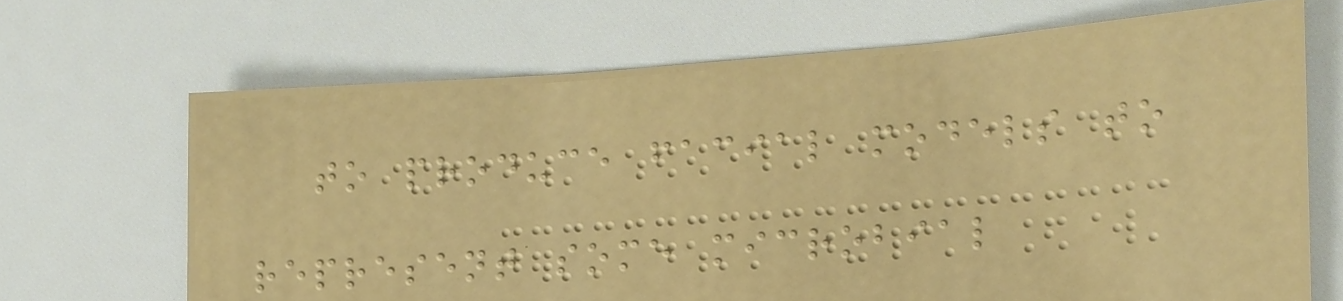to produce facial models to
represent some microbial
